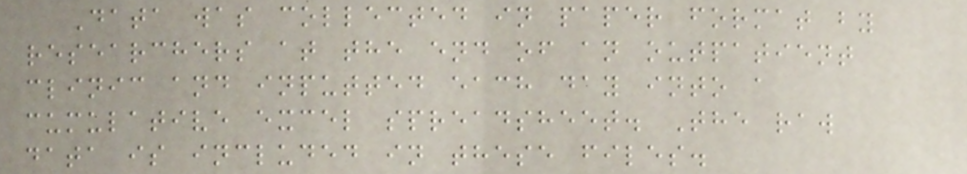Data was collected in paper format by
researchers at the end of an outpatient
clinic and inputted each day into a
cumulative excel spreadsheet. The raw
data is included in these files.
